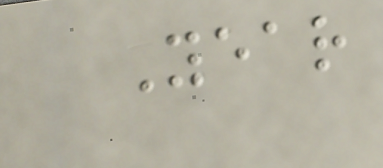Year
